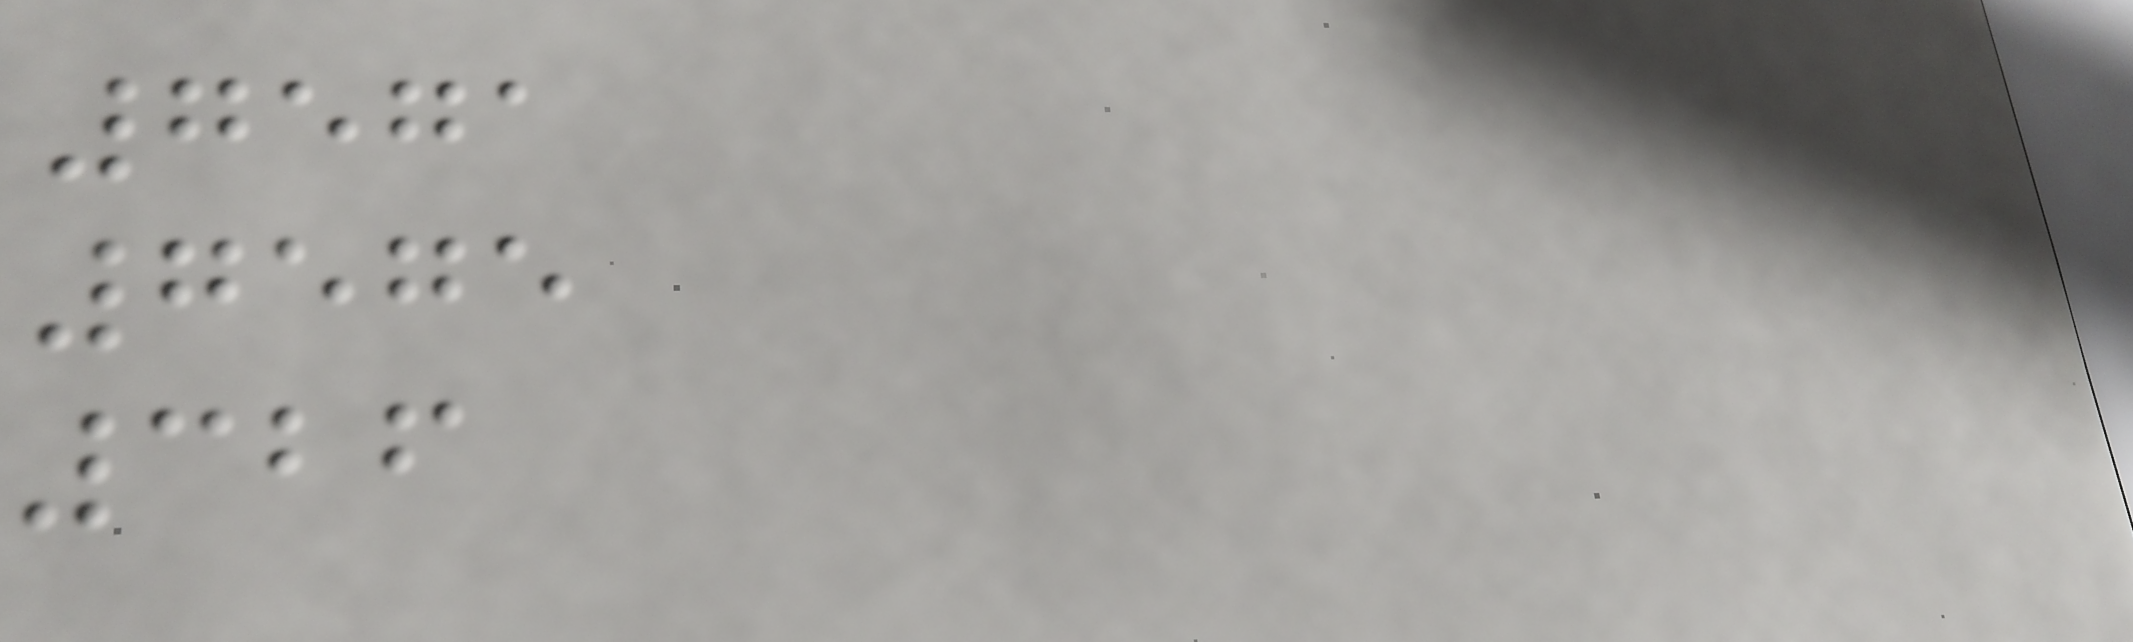7571
7575
326
